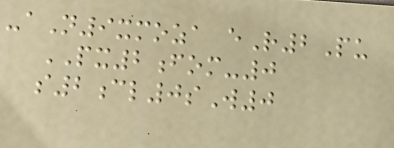-aN9xmoza eR2Pu
PX2fom-0
s2cl0sW0
